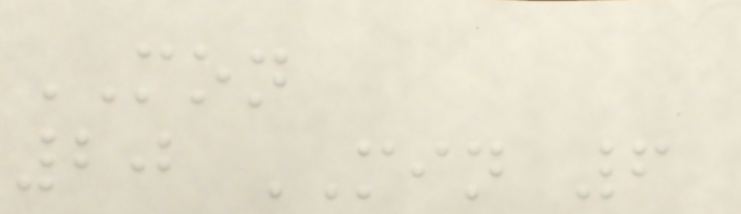MON
20 MIN 6
